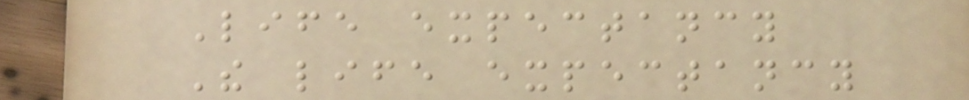Life expectancy
The life expectancy
